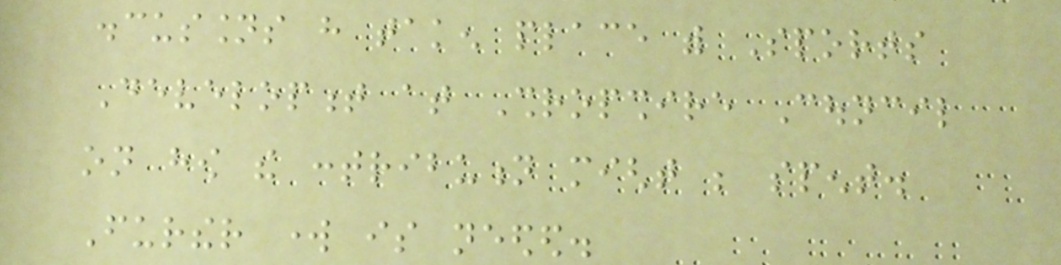discussions have taken place with Sports
Development at Shropshire Council
on how the contribution might be spent.
Further work is needed.
